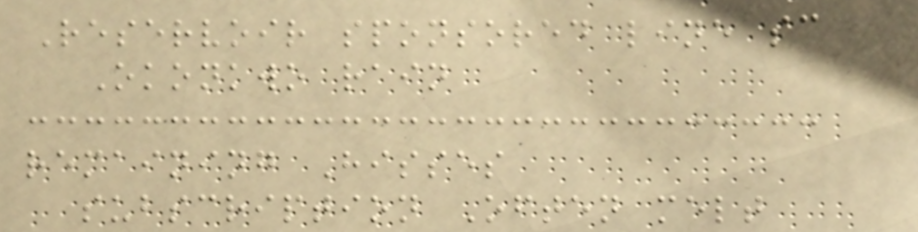Reservoir sponsored line sc
Okonkwo rain
remaining Hisses
subscription Often melt
